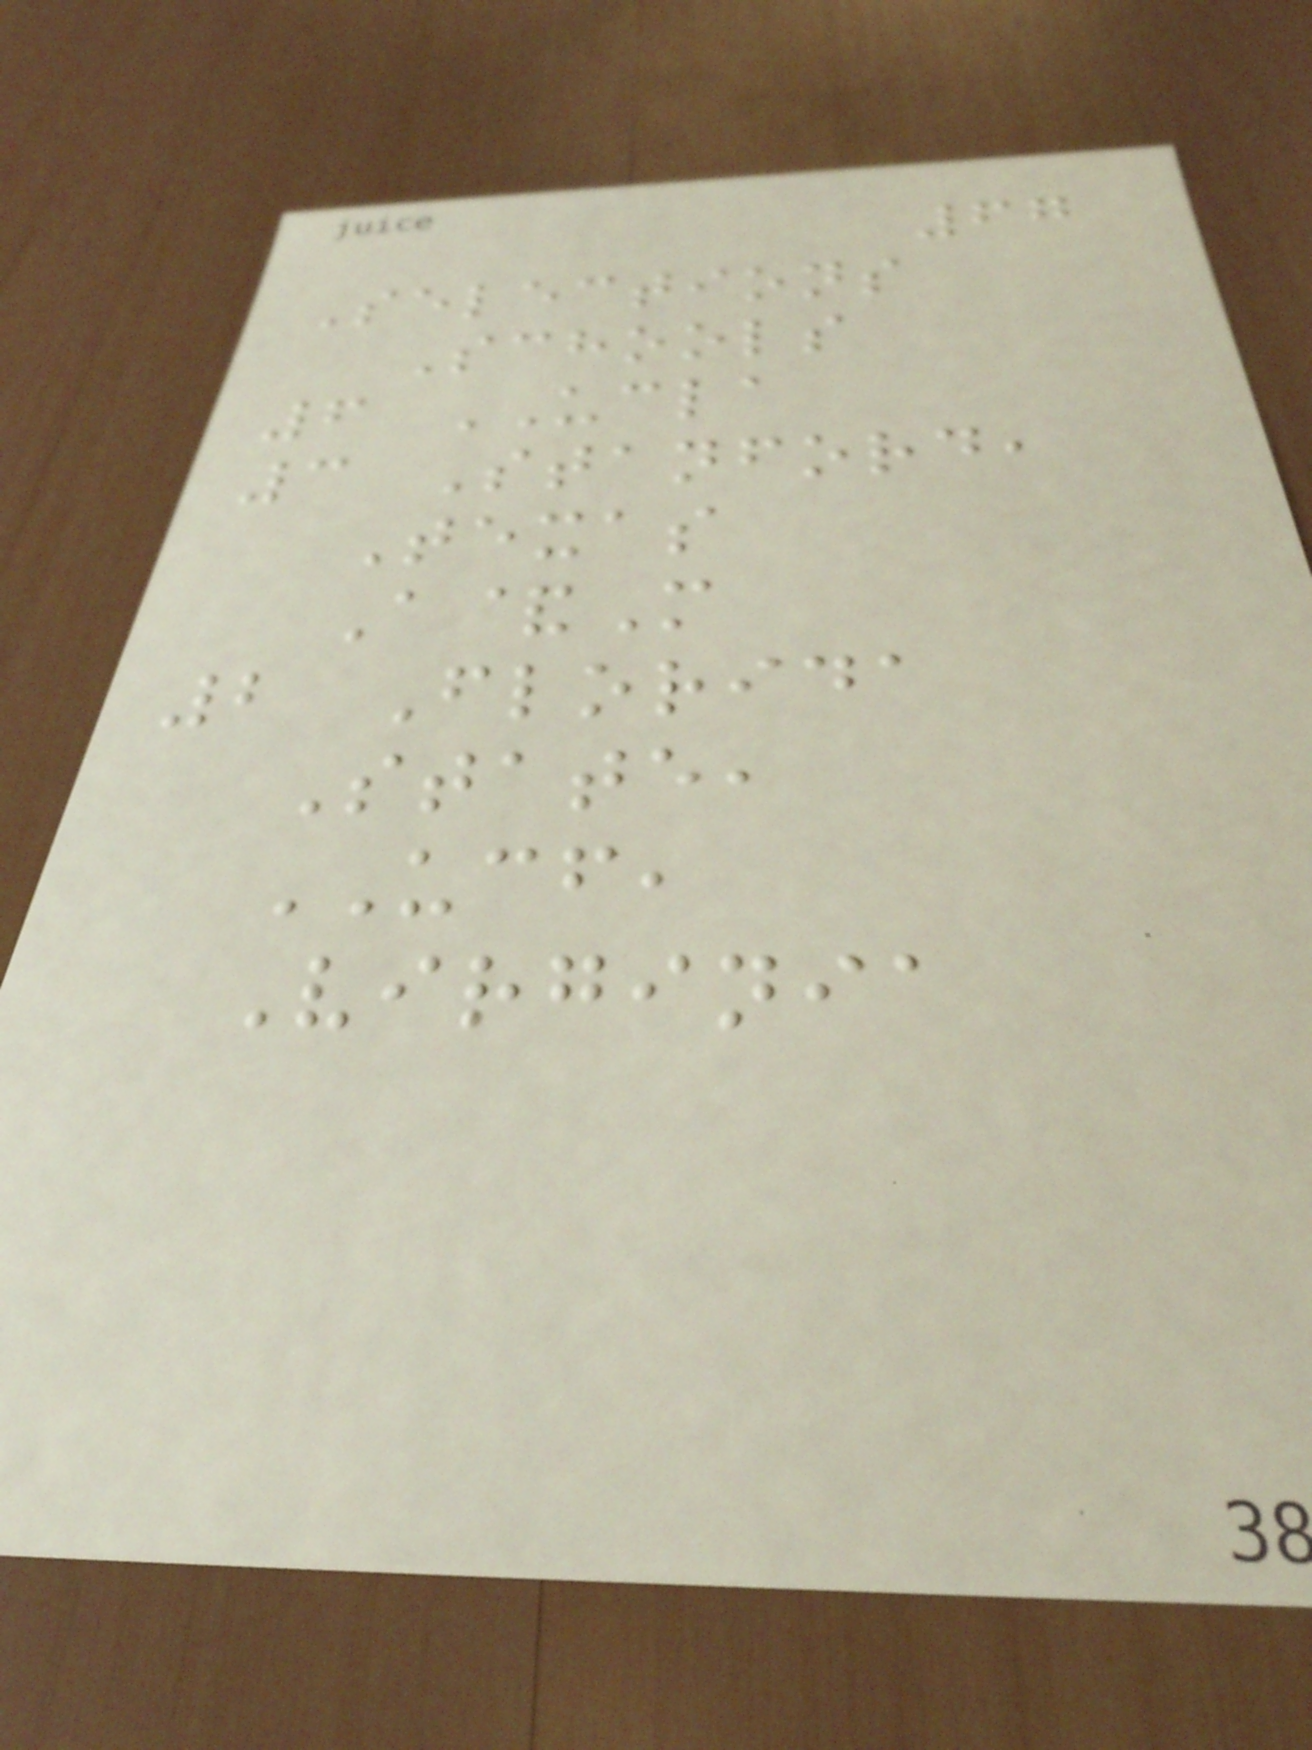67
Selections
Schools
6 UCLA
3 Stanford,
Texas
A&M
2 Florida
State,
UCF,
Virginia
